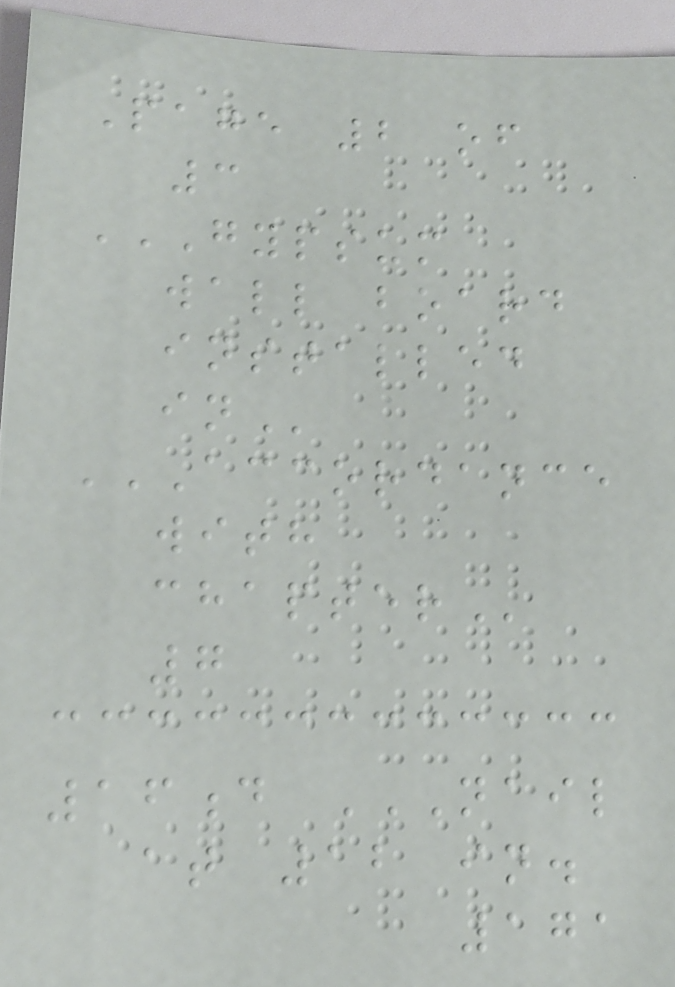Page 2 of
3
GYPSUM
WALL BOARD
INSTALLED
IN
ACCORDANCE
WITH
CHAPTER
7
16d NAIL
AT 12 IN.
171
